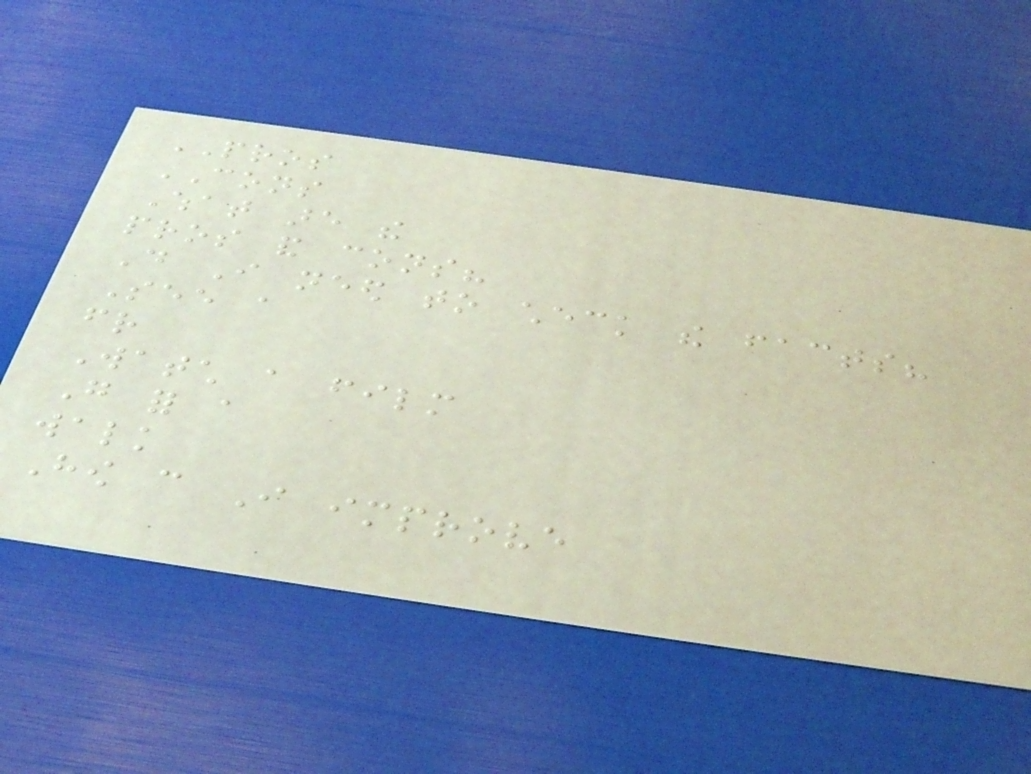PROS
CONS
What are the
pros and cons?
Do I need to check the facts?
See a
friend
Watch a film
Go for a
walk
How can I improve
